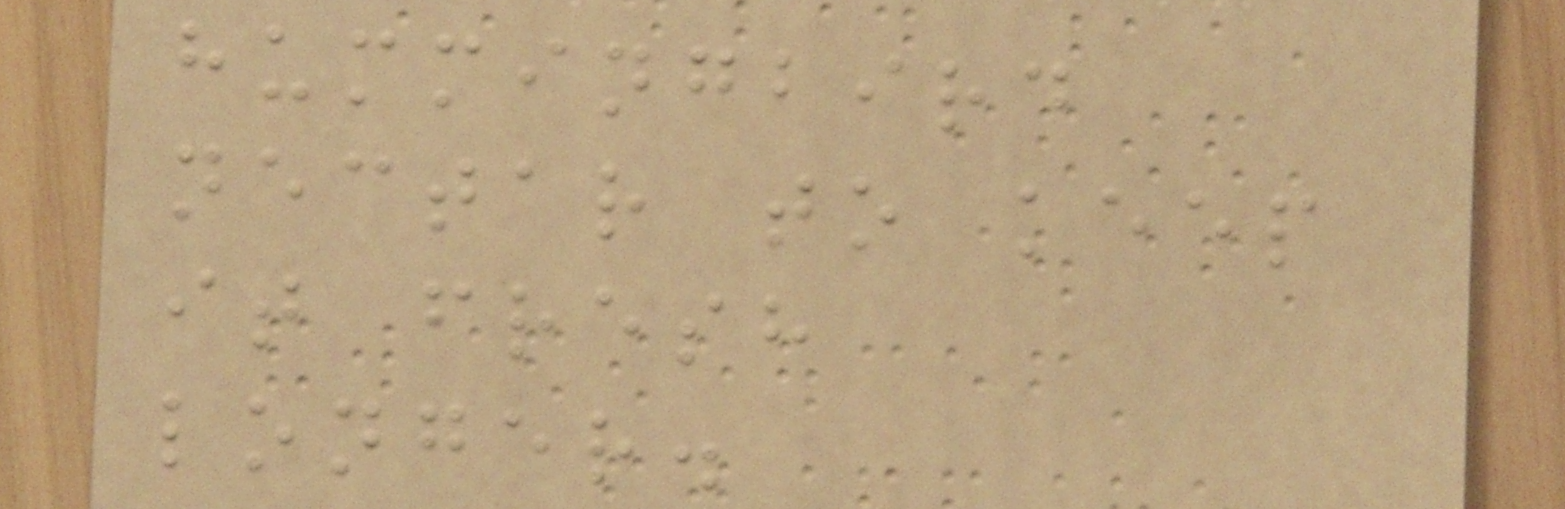hummingbird
nectar to keep
it fresh
longer.
